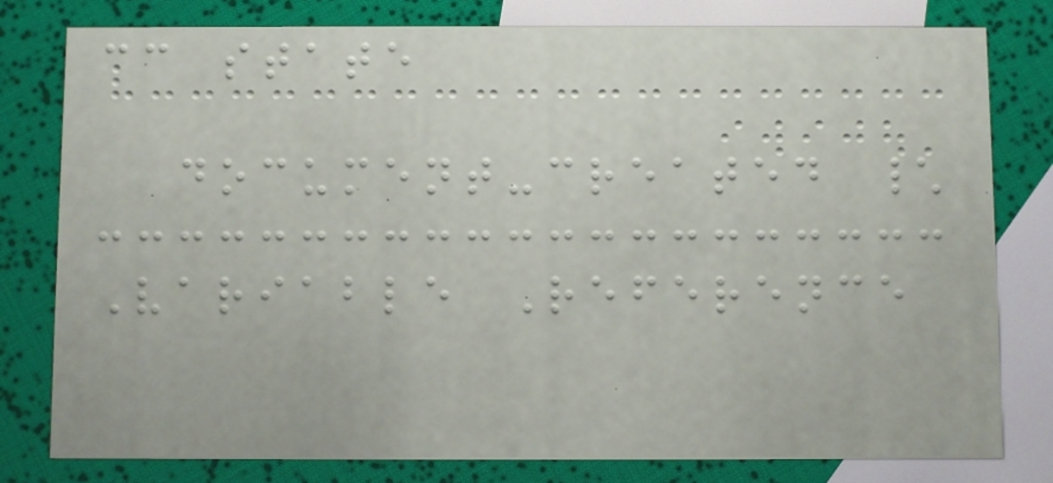cc state
document-created \
Variable Reference
